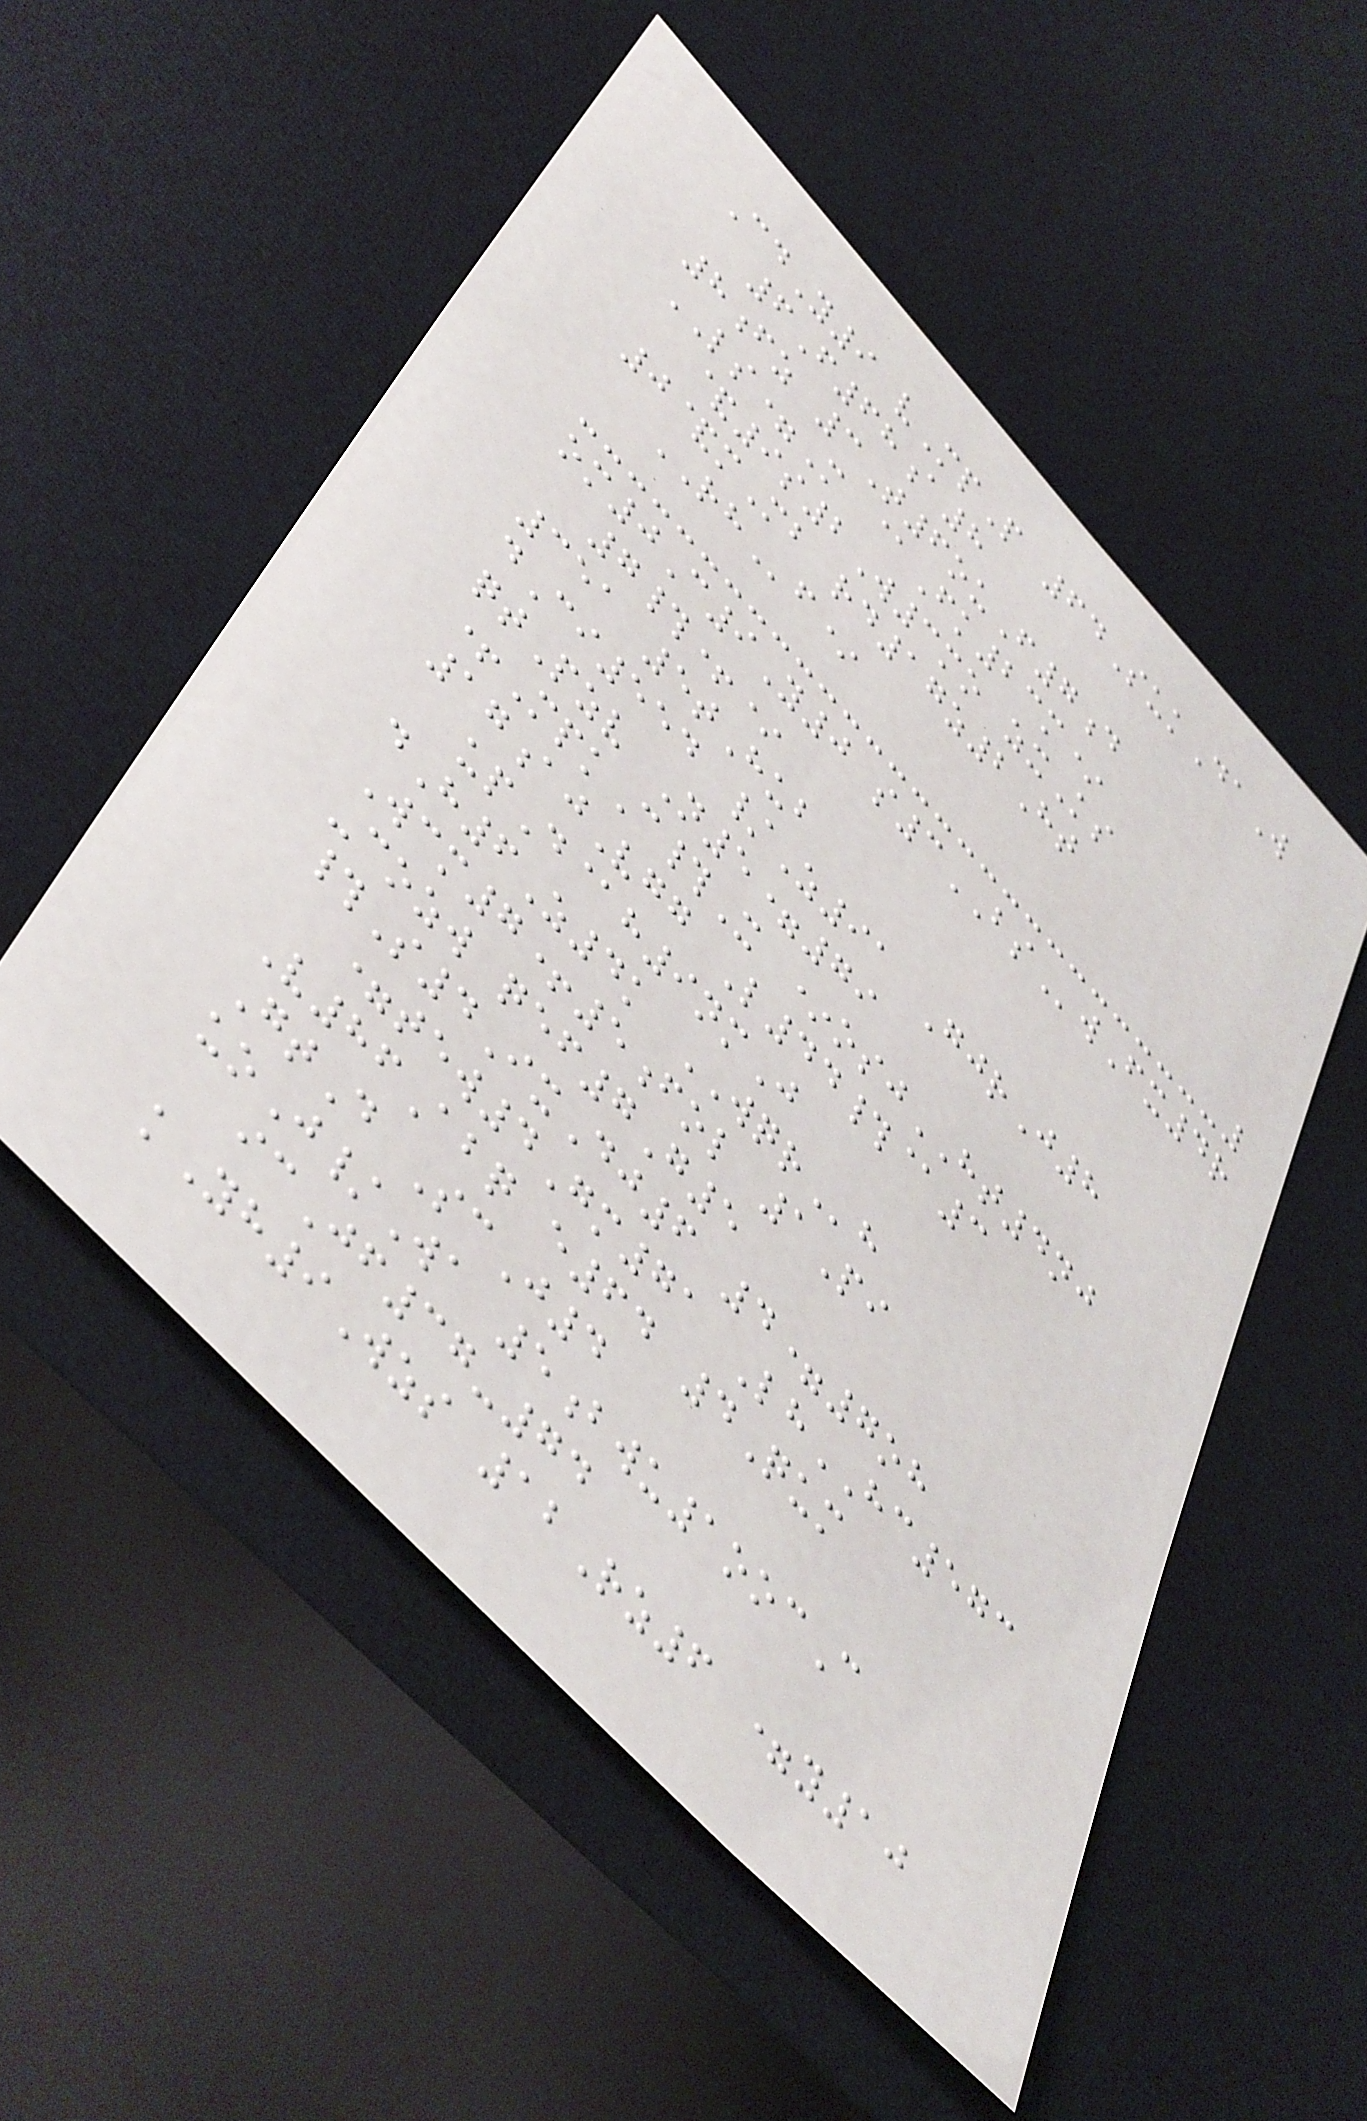CdY9 vMpP 64SukDaW
6F68a8
8fz 3T6ouF7d
LS=M @Fk23m*
&9s2W3mo zxKs
0&mMb rd17z2Ht
RHf*
om0C9Y0 s3BSwFx4r
7#+*
351 5tHub
dCi554 /Z91 GjrJ8
qtPzv N5=79
+MpkC#X *osjHT4nj
17ajVgg L44#@3
upD@h9nmJ
dH6Z4k WQRh
Wcm7+5fol 1Pi
-cozw qef7G5
#S4IxDj6 4=7oh
=tew4Gm71 LhHC573
V86Abq e64 4Qum
GtD ScJ4
uoJ/Wa 5bwu1oocC
icJf37-74
kYh9Wzs 12Rz6 =y10
